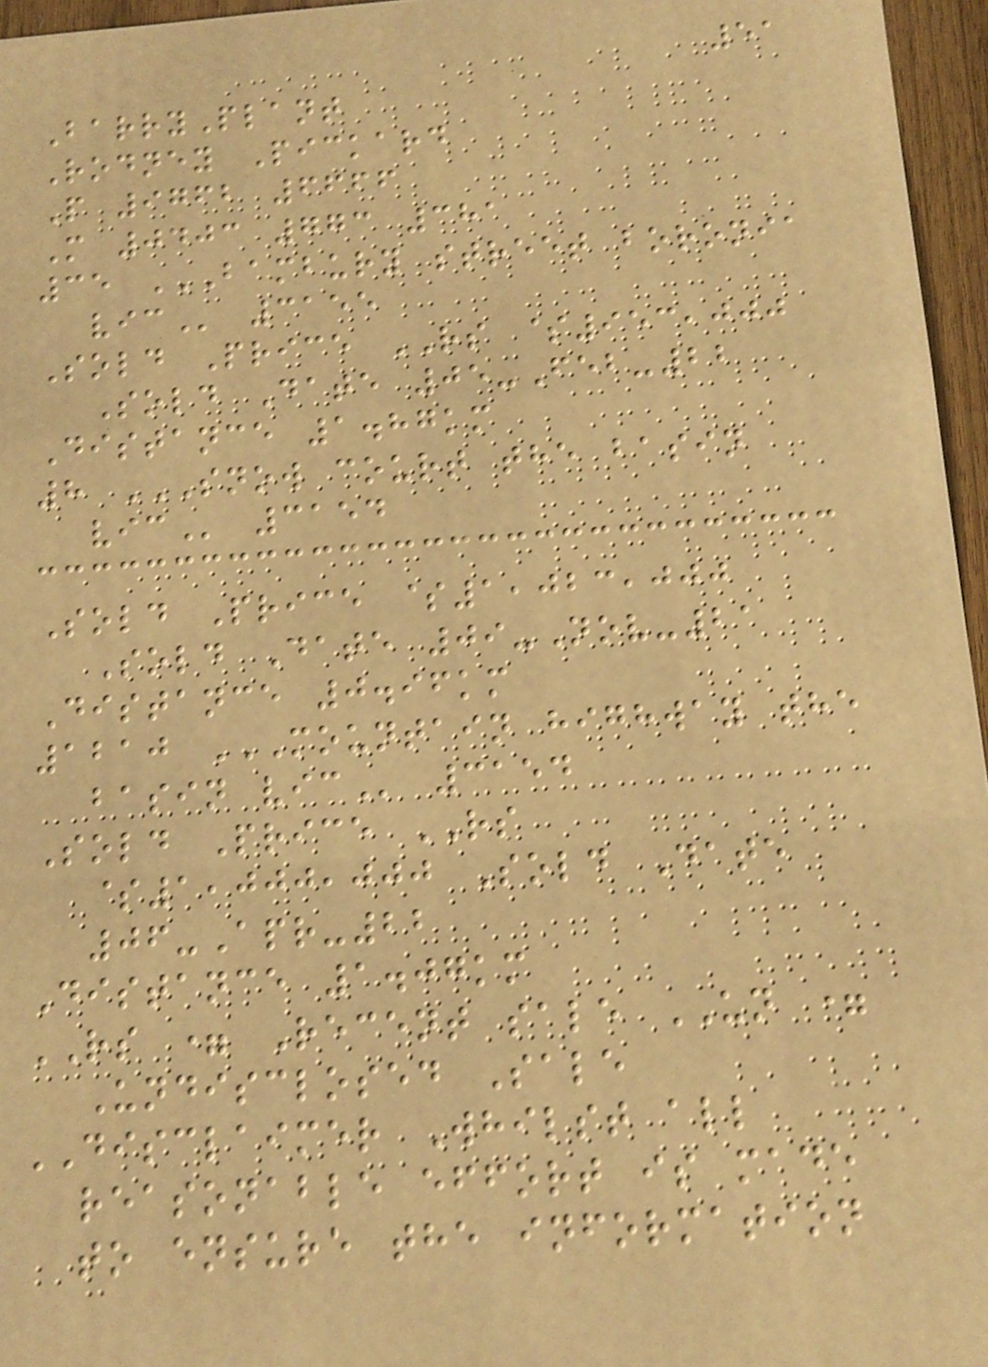51
BarryPlant
Rodney Pickard
P 9762 6666
M 0403 773 381
35 BAMBURY STREET BORONIA
VIC 3155
Sold Price RS $953,000
Sold Date 05-Feb-22
Distance 1.87km
8 SNOW COURT THE BASIN
VIC 3154
Sold Price $1,023,000
Sold Date 09-Nov-21
Distance 0.96km
1210 MOUNTAIN HIGHWAY THE
BASIN VIC 3154
Sold Price RS
$1,000,000 Sold Date
06-Apr-22
Distance 1.07km
RS = Recent sale UN =
Undisclosed Sale
DISCLAIMER Whilst all
reasonable effort is made
to ensure the information
